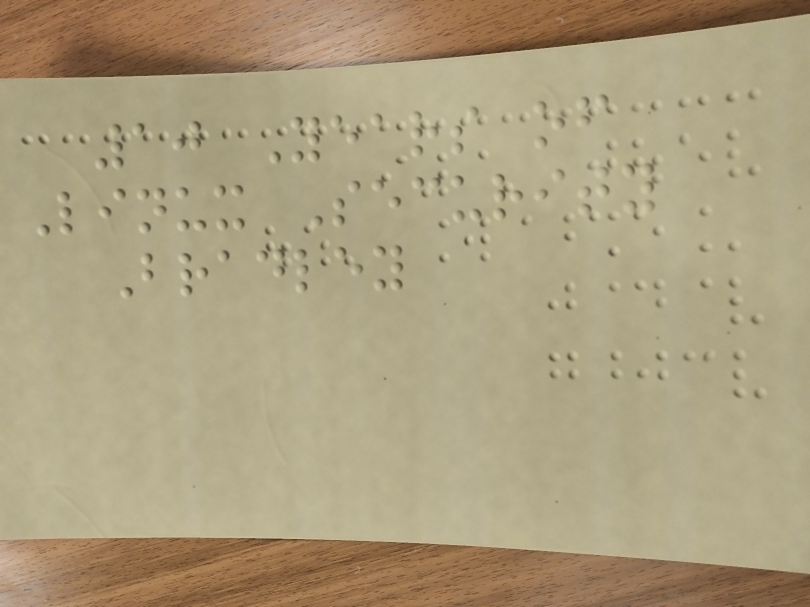10 Years of
Linux Security
Bradley
